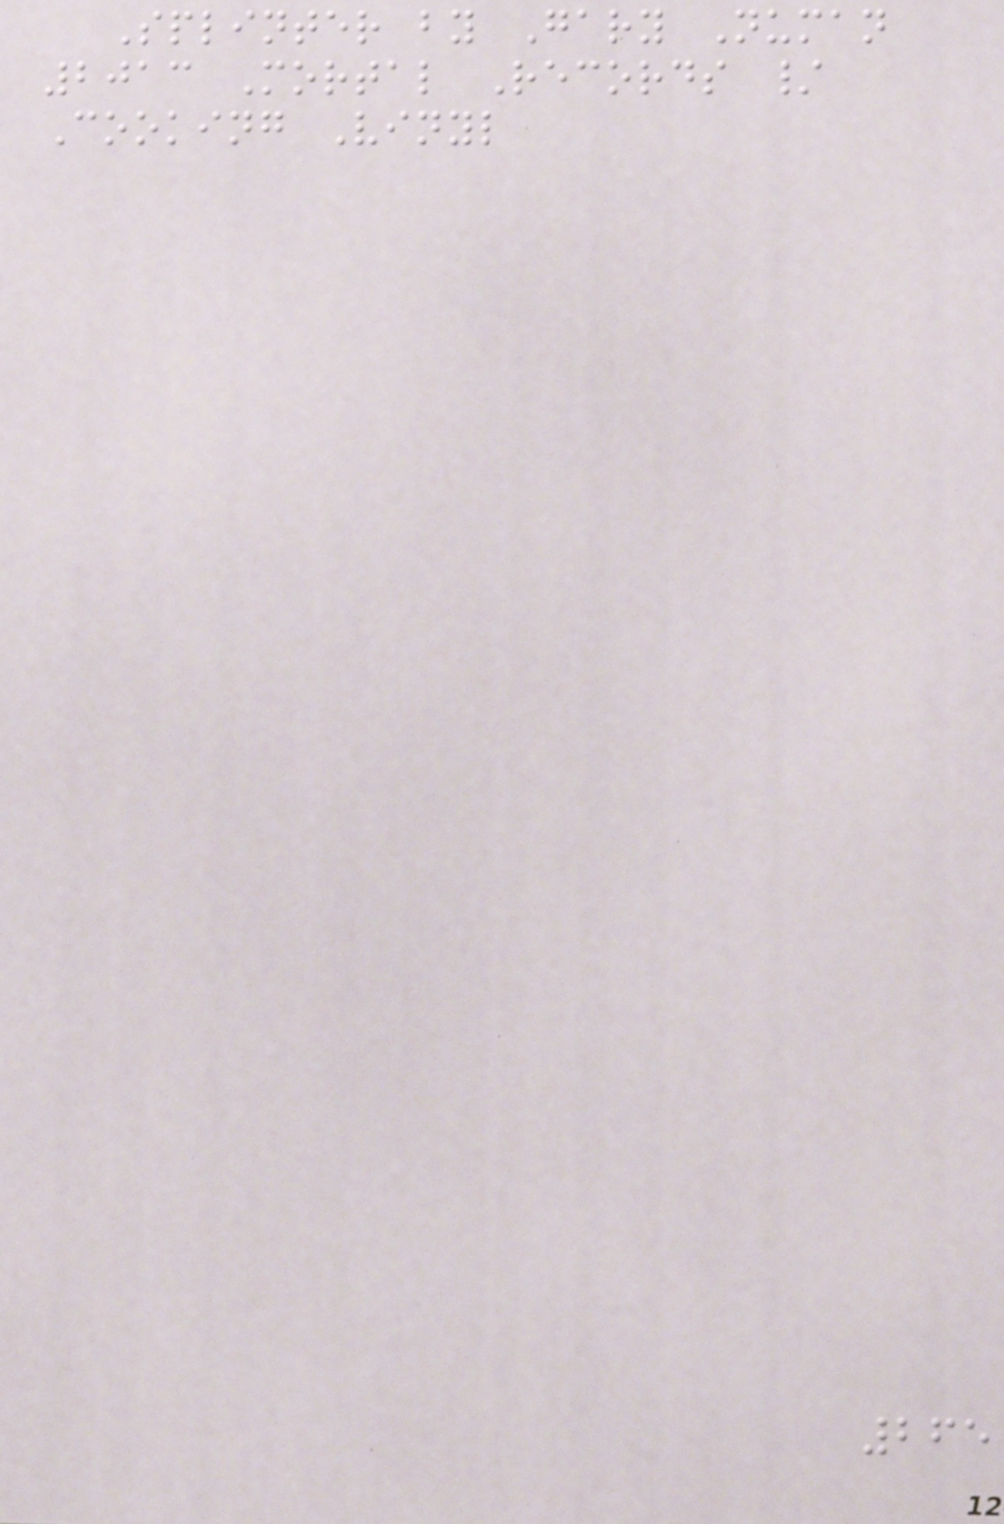Splinter by Gary Numan
2013 Mortal Records /
Cooking Vinyl
265
